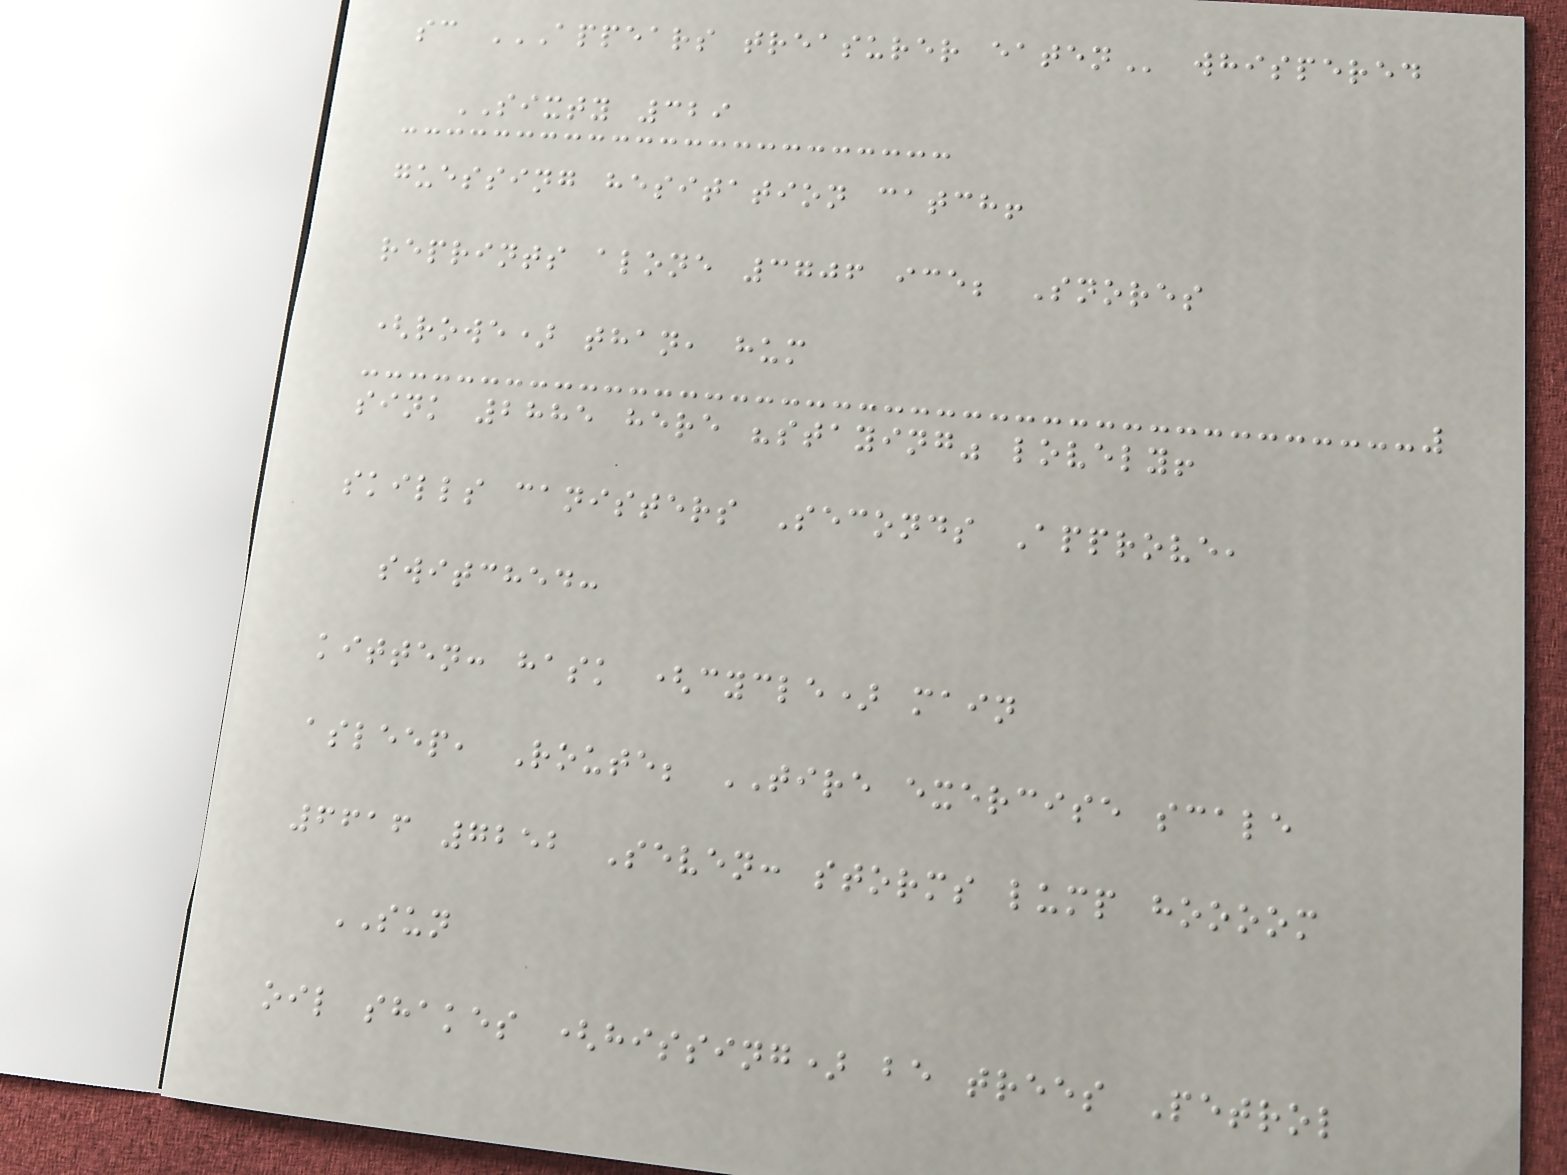sc APPEARS TREASURER EATEN whispered
SIXTY 329
guessing hesitation catch!
reprints alone 3706 ice; Snores
(rowe) than, hum
sink 2885 here "staying" lovely!
skills canisters Seconds Approve,
switched:
kitten: hask (cycle) main
asleep, Route; TIRE exercise scale
6616 7252 Seven: storms lump hoooom
SUN
oil shakes (hissing) be trees Petrol
